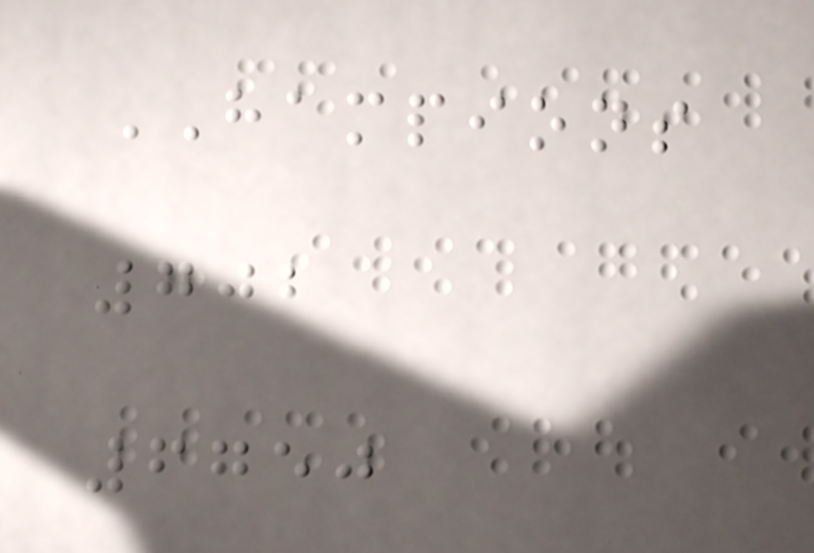HAMPIONS
702
6750
